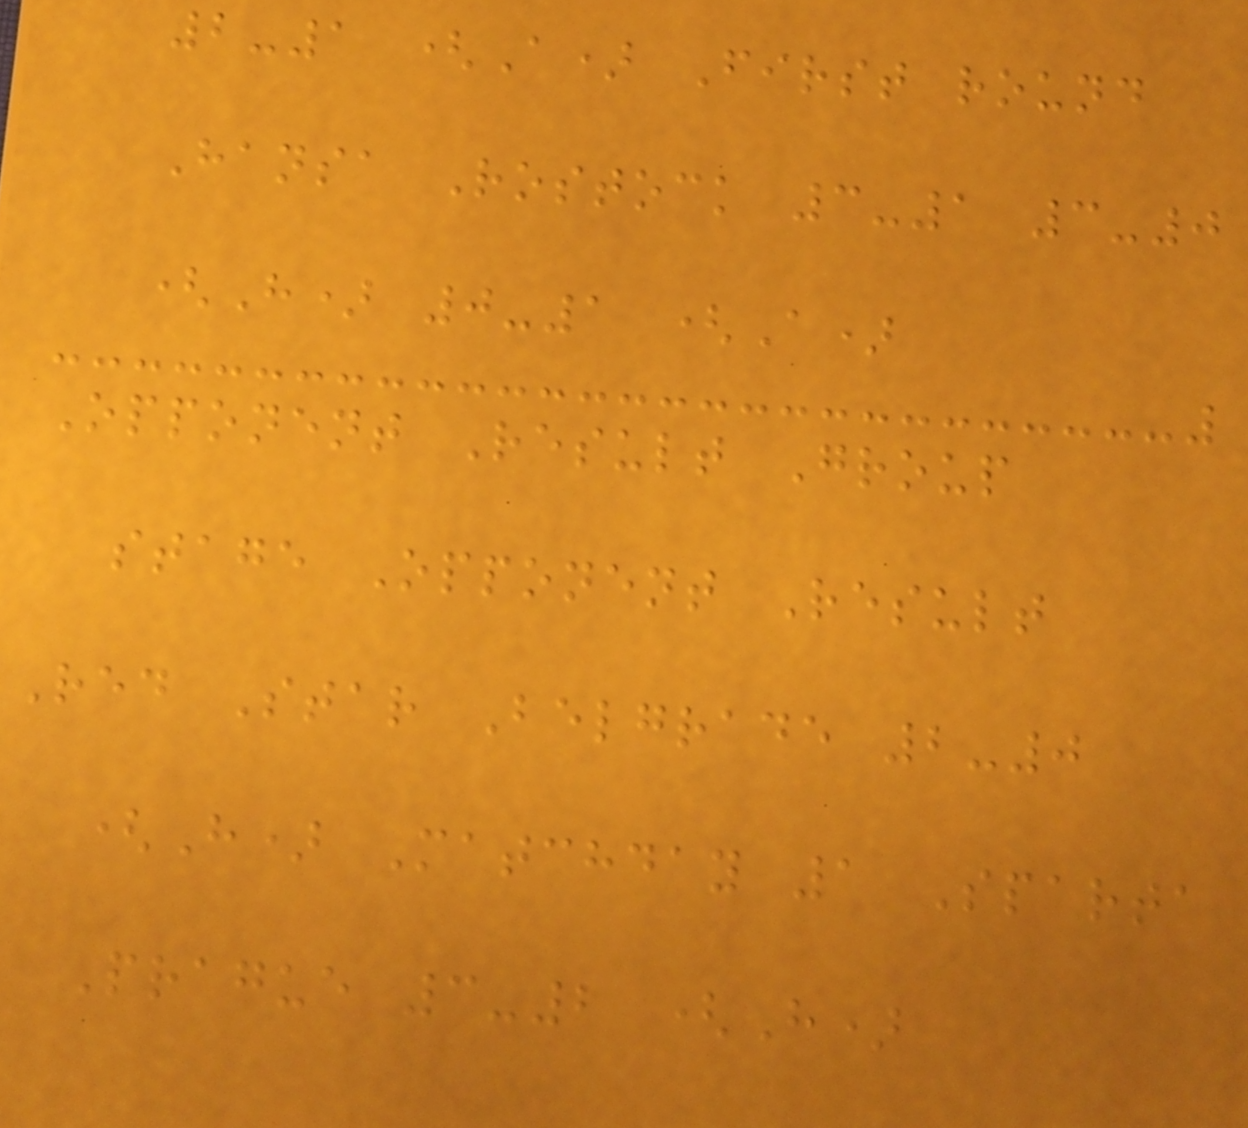2-1 (A) First round
Hansa Rostock 3-1 3-0
(H) 0-1 (A)
Opponent Result Group
stage Opponent Result
Red Star Belgrade 2-0
(H) Matchday 1 Sparta
Prague 3-2 (H)
